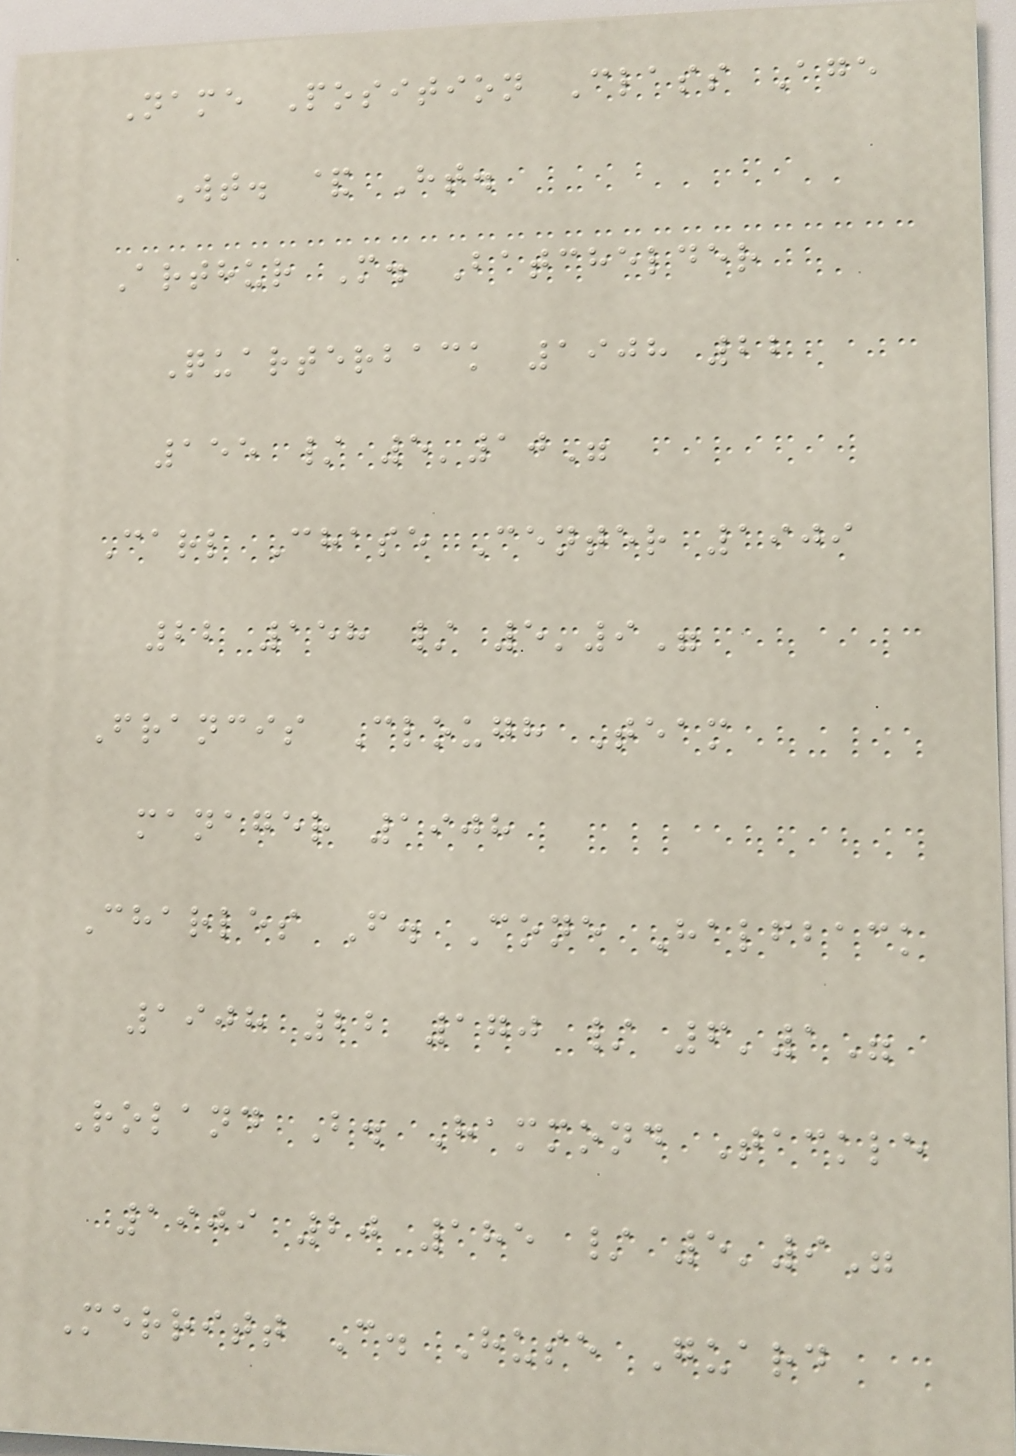Name Position Class Age
Wt. & Ht.
Arthur M. Batchelder
Quarterback 1908 22
155 / 5'10"
Carl Chase Center 1909
22 158 / 5'9"
Francis Clough Team
manager 1908
Charles F. Cone Halfback
1908 22 170 / 6'1"
Roland B. Hammond Tackle
1909 20 185 / 5'9"
Merritt C. Huse Guard
